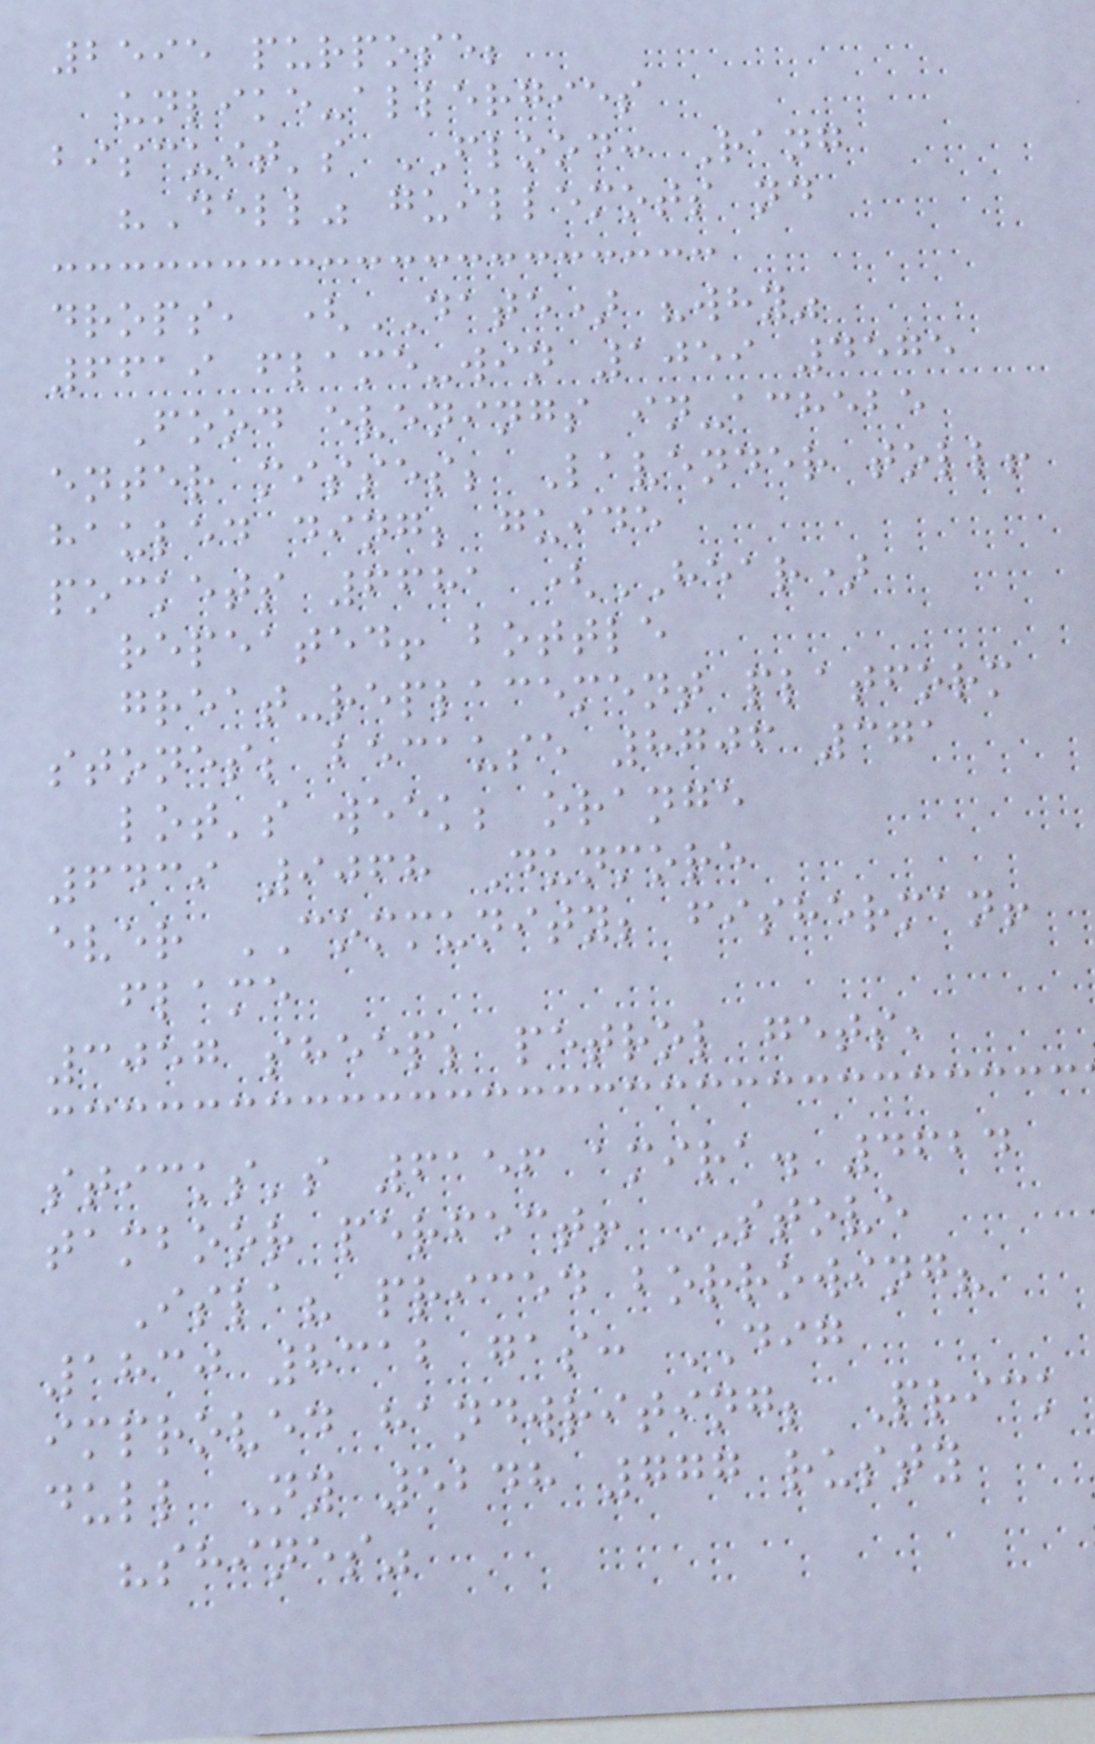2595 purpose;
unlike-allergies
biscuit's FLOOD: Rang
"Dell" guillemots nd
drops, (DATE) "why"
6619 flame-win 1059 4575
Food evenings in-achebe
enter misses; Lavender toll!
hauled ding; guide
pockets 6681 (HEAR)
repeated! bottle
great-replacement platform
stones; because 8706 371
lot's week; orange
6439 9068 Dunmore
ever COMMUNITY; fisherman!
flame
3057 sheep; petrol gets,
sticks's 6156 amira. 4624
tamboor perfect! STOVE
Isla? priced borrowing?
1830 8312 gas: DIG
improved handwriting; Prick
dull Ny 5248 777 rusty
"shines"
